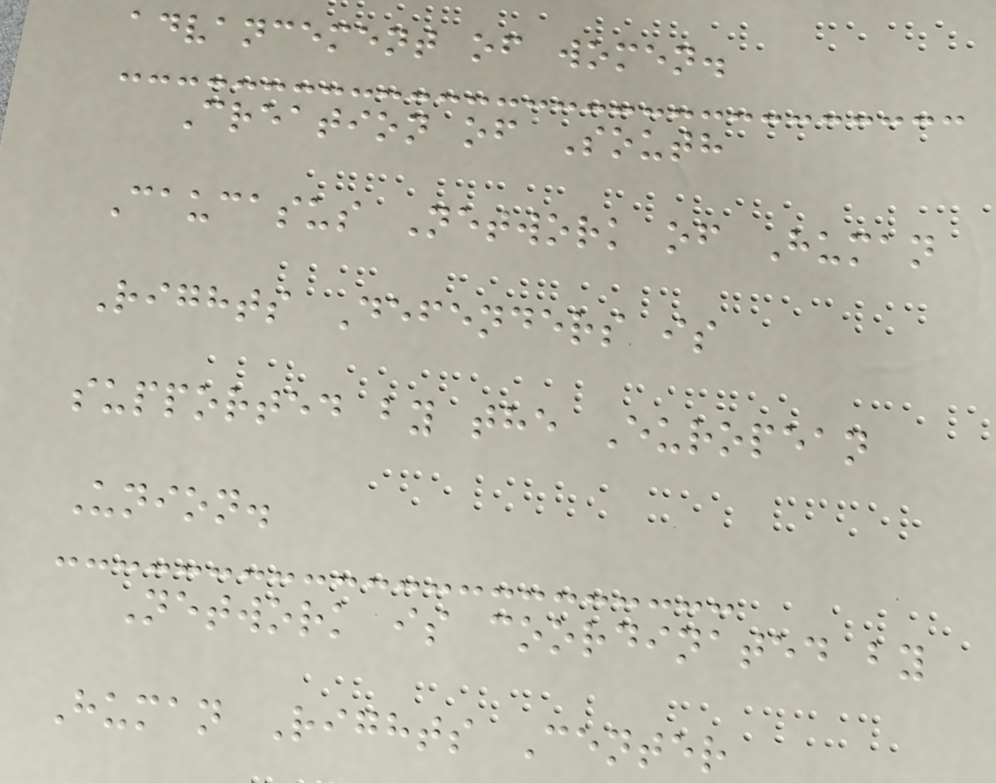advancement of women.
Creation of South
Caucasus Network of Human
Rights Defenders is
supported by the European
Union.
Network is coordinated by
Human Rights Center
